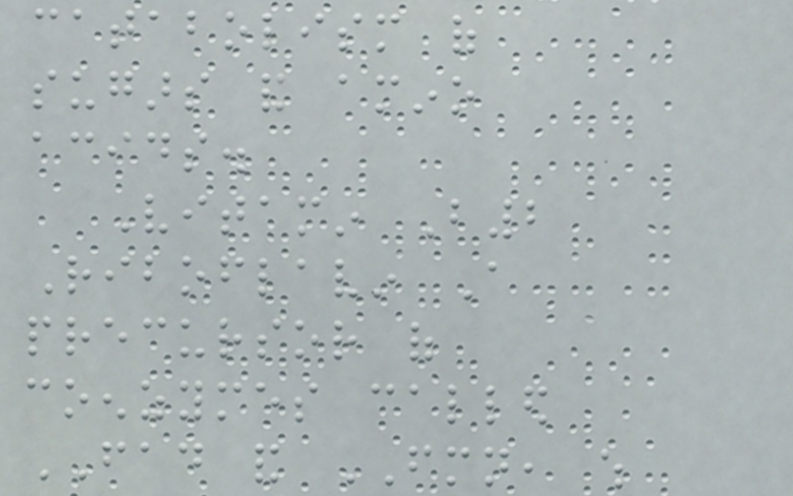catabolism of
sugars and amino
acids.
Vitamin B2
Riboflavin A
precursor of
coenzymes called
FAD and FMN, which
